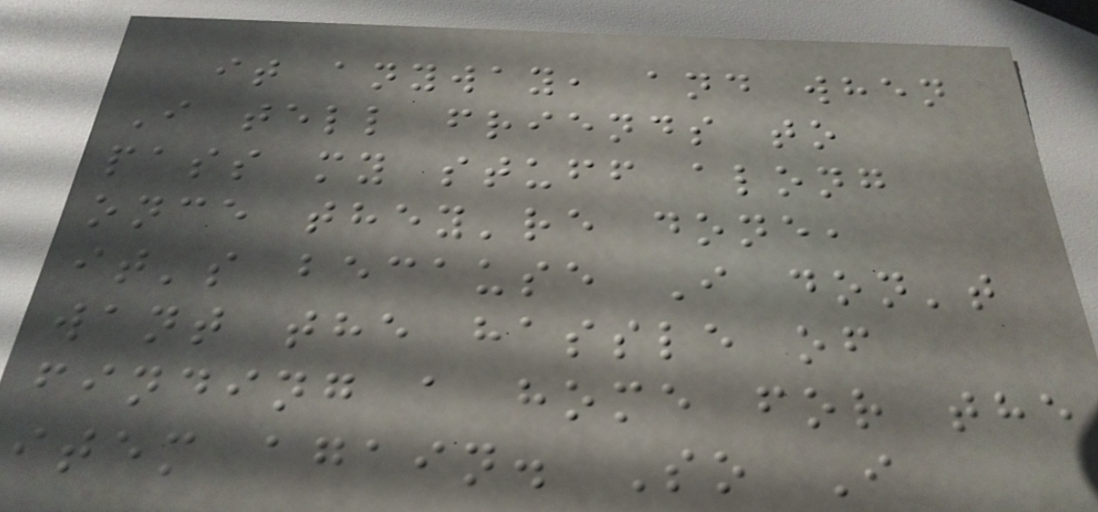it anyway, and when
I tell friends to
pass my stuff along
once they're done,
it's because I don't
want the hassle of
finding a home for the
item again. So I
